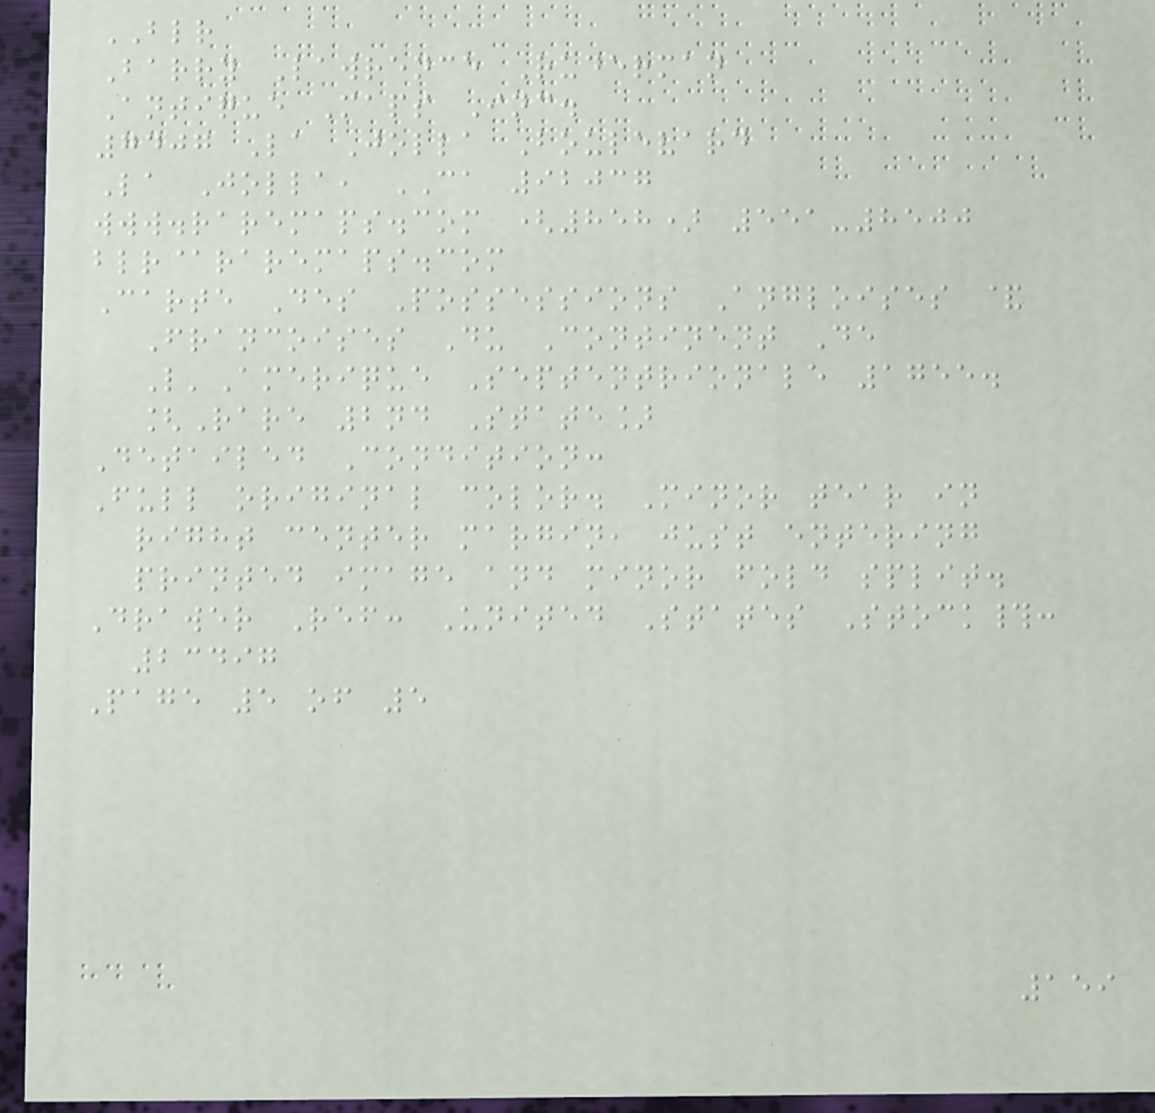BLR
Barry Lawrence Ruderman
Antique Maps Inc.
7407 La Jolla Boulevard
La Jolla, CA 92037
www.raremaps.com (858) 551-8500
blr@raremaps.com
Carte Des Possessions Angloises &
Francoises Du Continent De
L'Amerique Septentrionale 1755.
[Rare 2nd State]
Detailed Condition:
Full original color. Minor tear in
right center margin, just entering
printed image and minor fold split.
Drawer Ref: United States Stock#:
23497
Page 5 of 5
159
